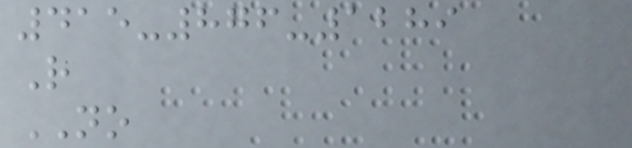415-876-1289
R
NO
